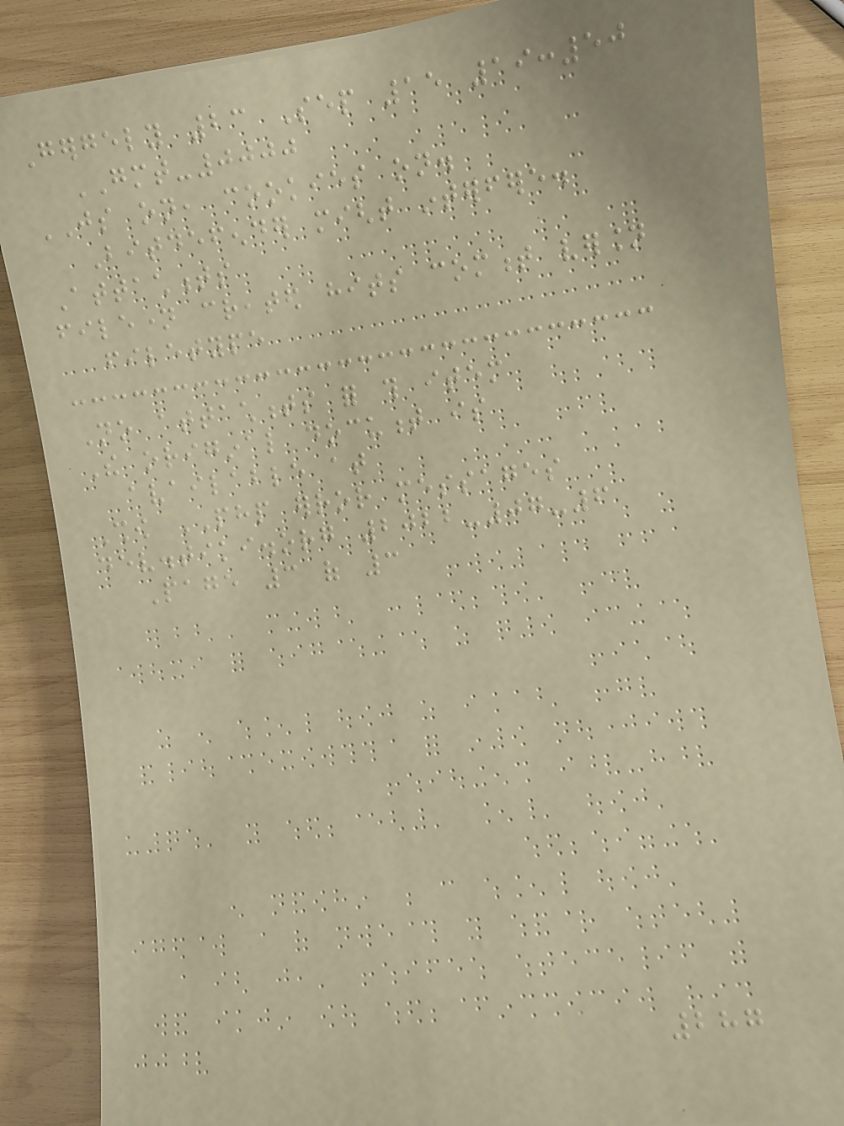Gergely 23 Sep 15 19:50
GMT-0000
JS on, cookies on.
Bitdefender might interfere.
Attachments
filename created hits comment version
filetype
No attachments for this item
The original document is
available at
Show PHP error messages
dev.tiki.org 2022-07-6
Page 3 of 3
287
